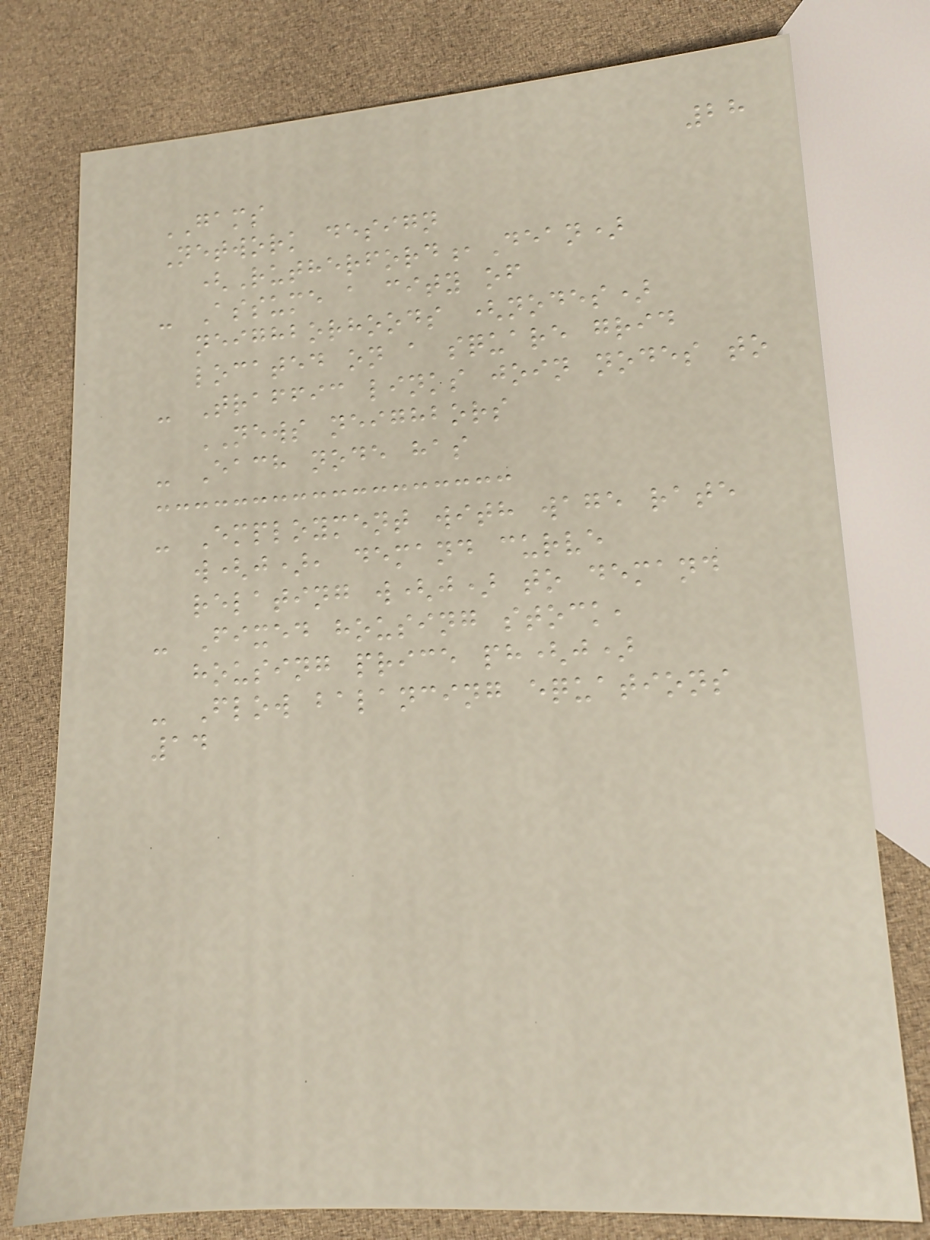28
GAMS
Network design
(Rutherford,Dean)
- Assume a city of
neighborhoods (nodes)
located on a square grid
- Traffic links join nodes to
NEWS neighbors
- Each node has
- Employment with wage rate
w(j), demand curve
relating w(j) to demand
- Fixed housing stock,
housing price ph(j)
- Flow balancing equations
14
